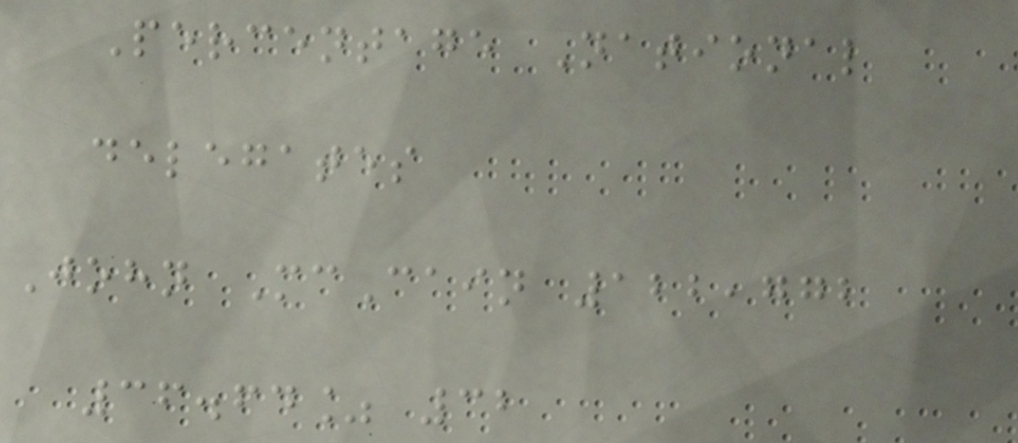Percentage National
delegates
John McCain 122,772
36.64% 32
